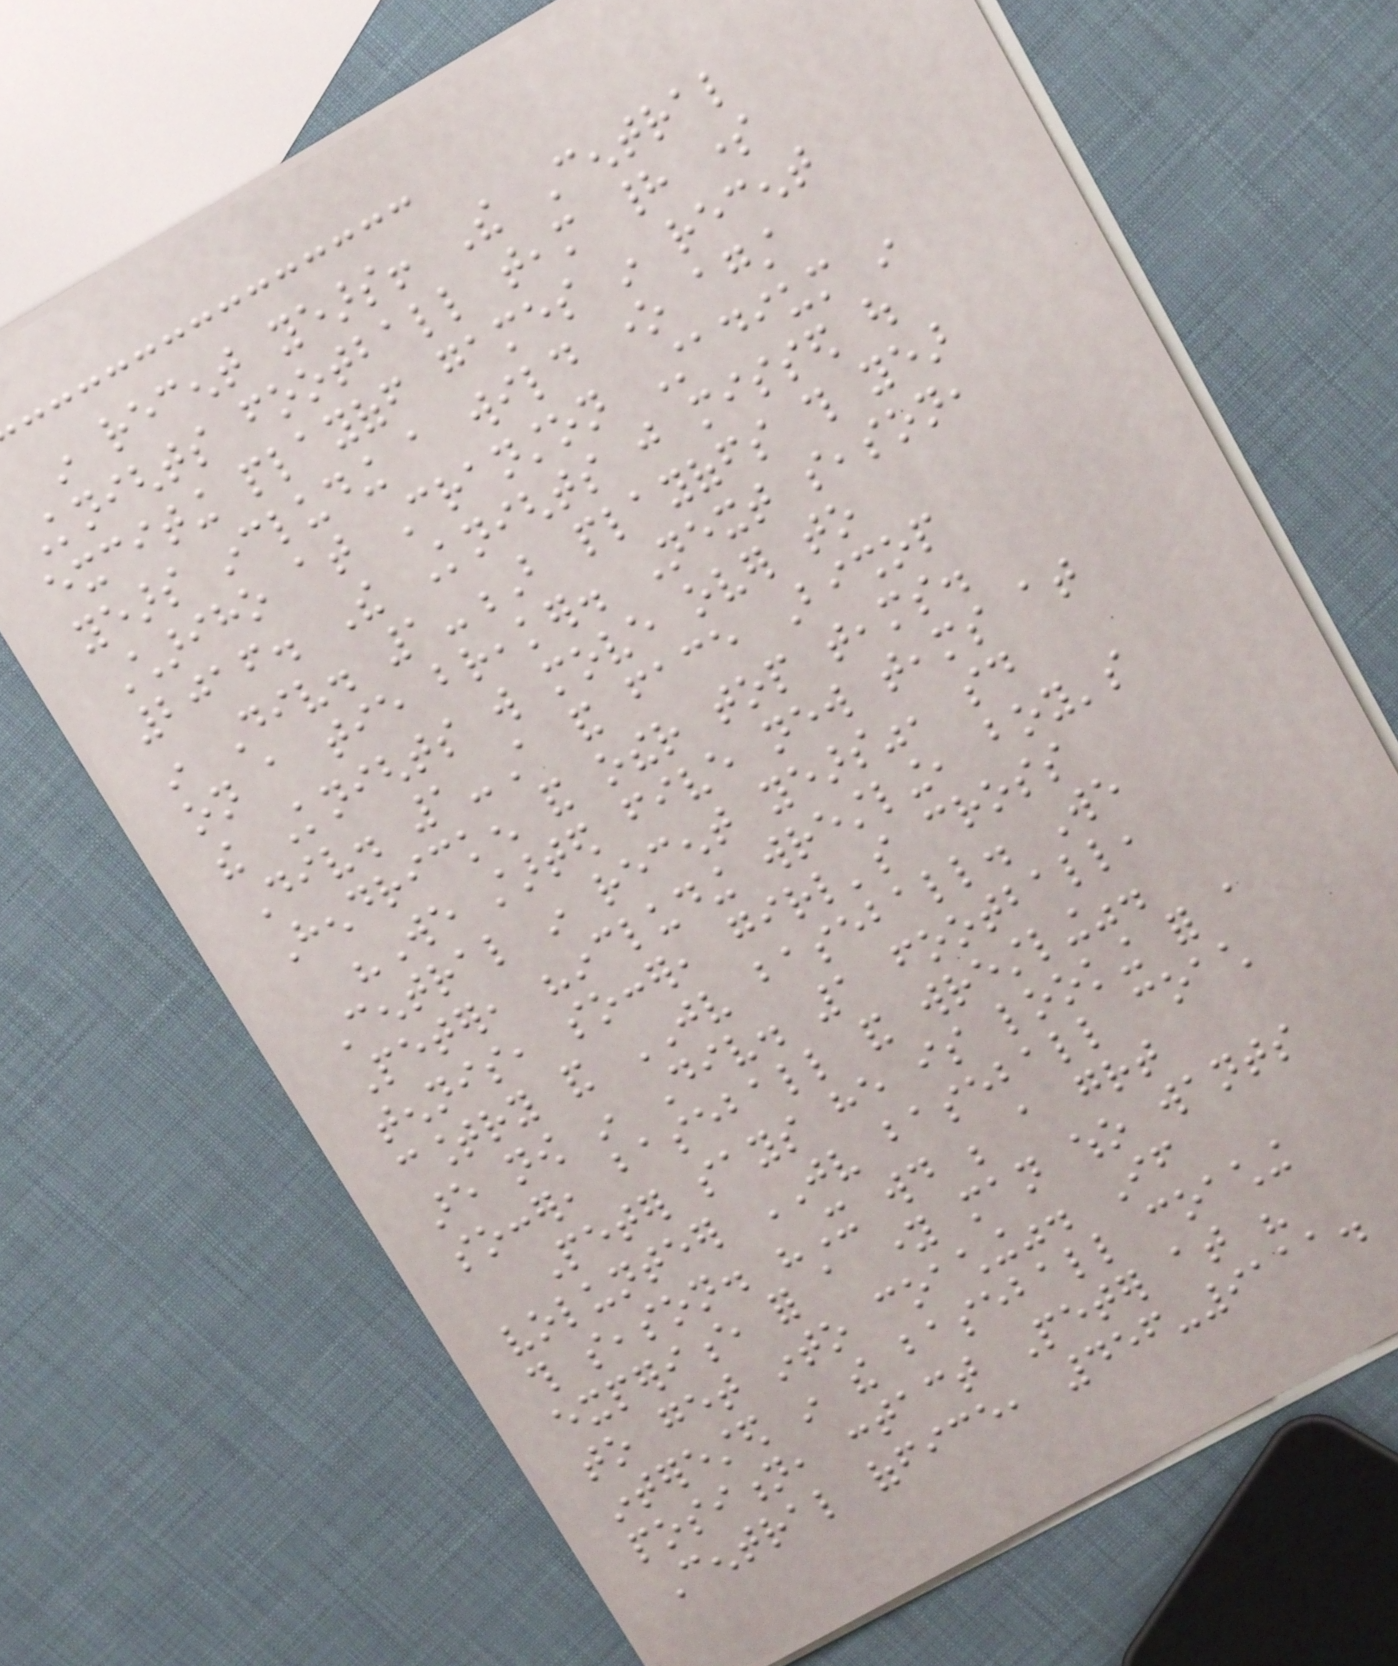in recent years! The Central
Knights football team had some
exciting playoff games in recent
years including a wild one against
Chariho at Cranston Stadium in
2016. The Knights just missed out
in Div. 1-B playoffs this year
on a tie breaker. Next season,
the Knights will move over to
Div. 1-A and face Bishop
Hendricken and other top teams.
"We started five new teams at
Central in recent years", said
Peter, "including wrestling, boy's
tennis, soccer, girl's cross
country and JV baseball. We
are now in Div. 1 football,
soccer, baseball and wrestling".
Peter says he is looking for a
volunteer JV baseball coach
this season. "It would be a great
experience for a young man who wants
to get into coaching". If
interested in the baseball coaching
position, contact Peter at his
Central office, 456-9111.
